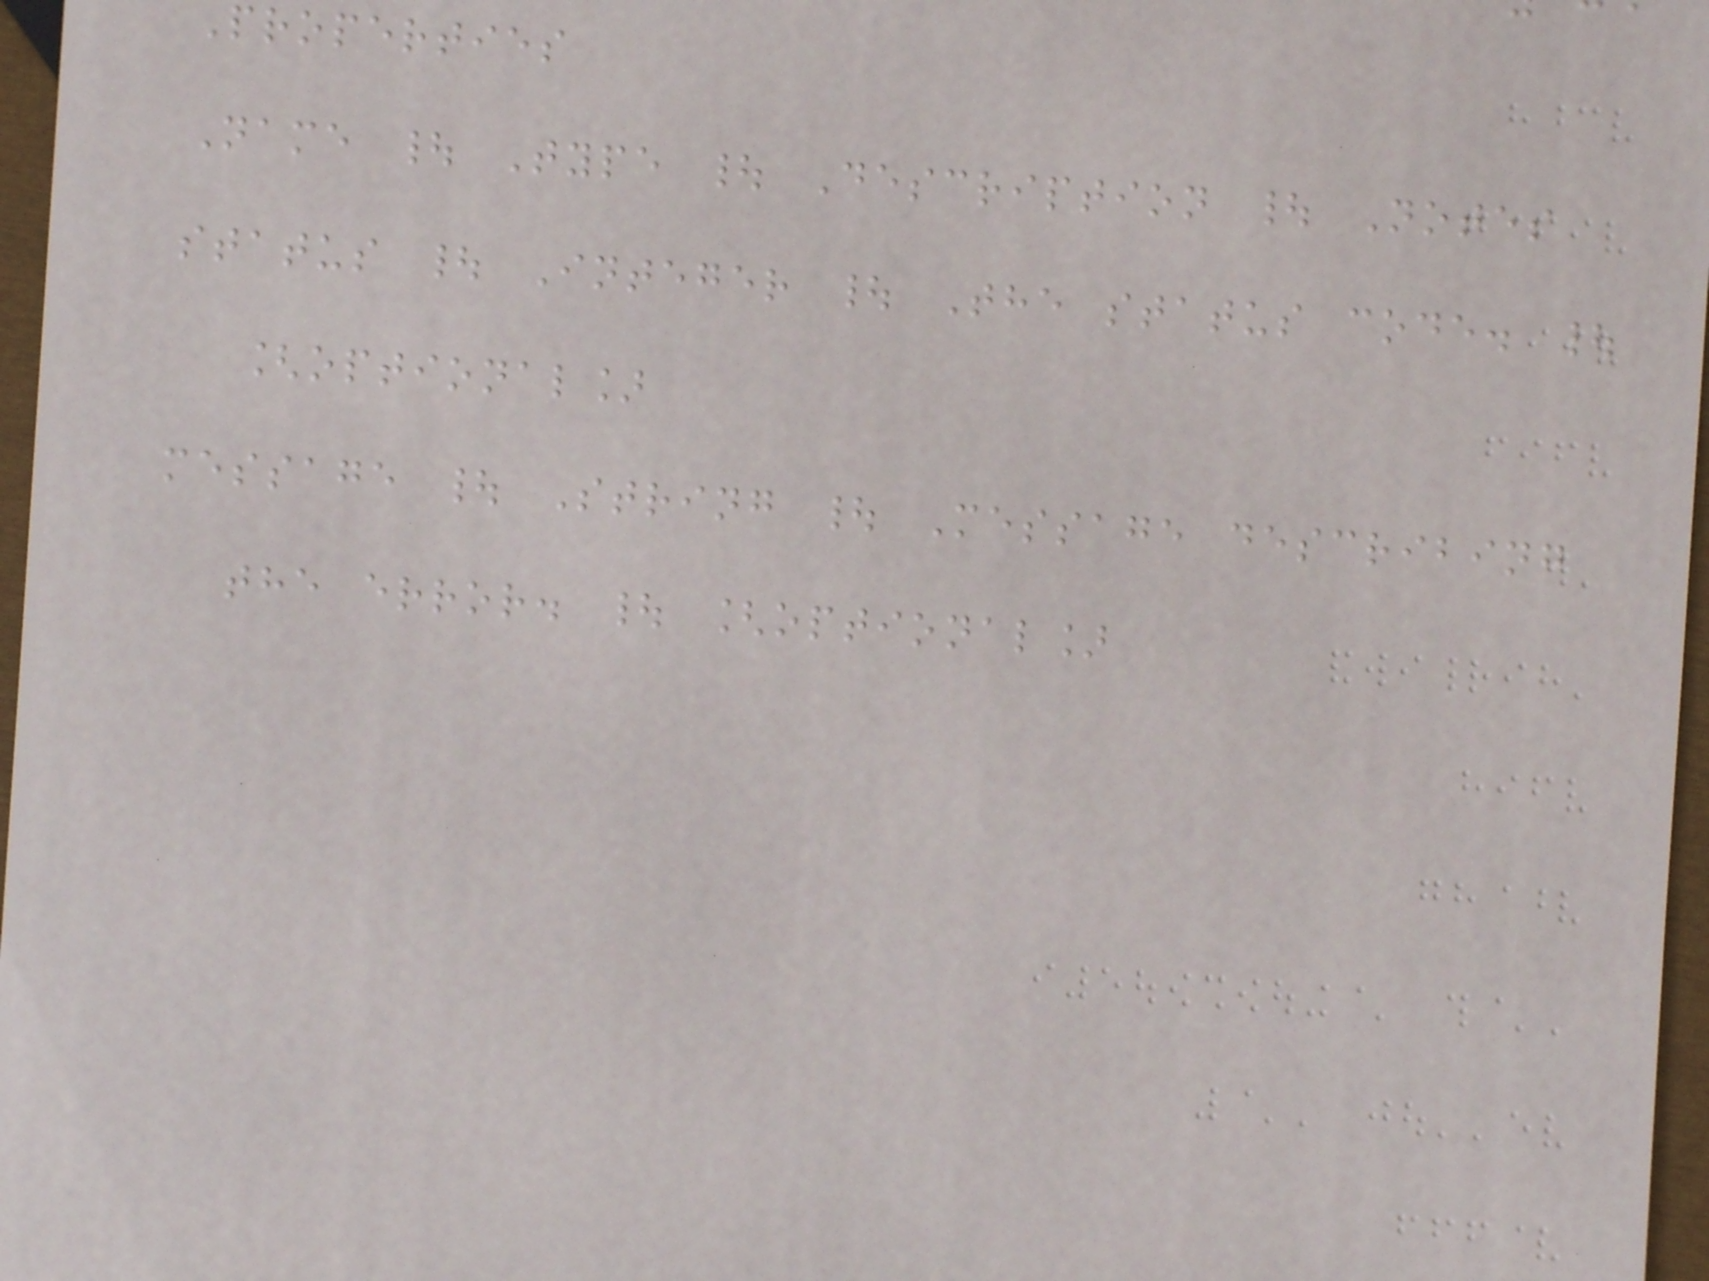Properties
Name | Type | Description | Notes
status | Integer | The status code. |
[optional]
message | String | Message describing
the error. | [optional]
